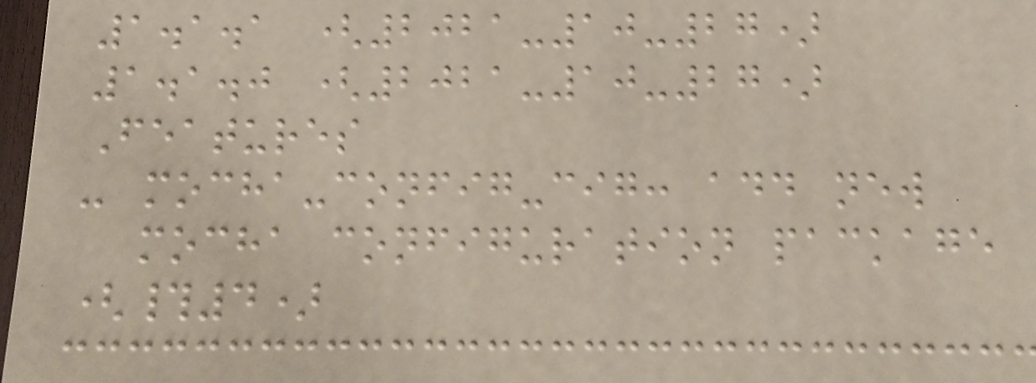1.1.1 (2021-10-27)
1.1.0 (2021-10-27)
Features
- mocha-config-cig: add new
mocha configuration package
(#4)
